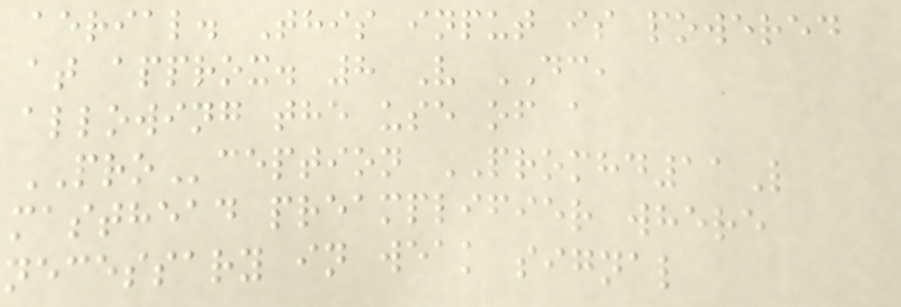aerial. This input is powered
at approx. 8 V DC,
allowing the use of a
PROception PROMHD11L
masthead preamplifier where
necessary in weak signal
